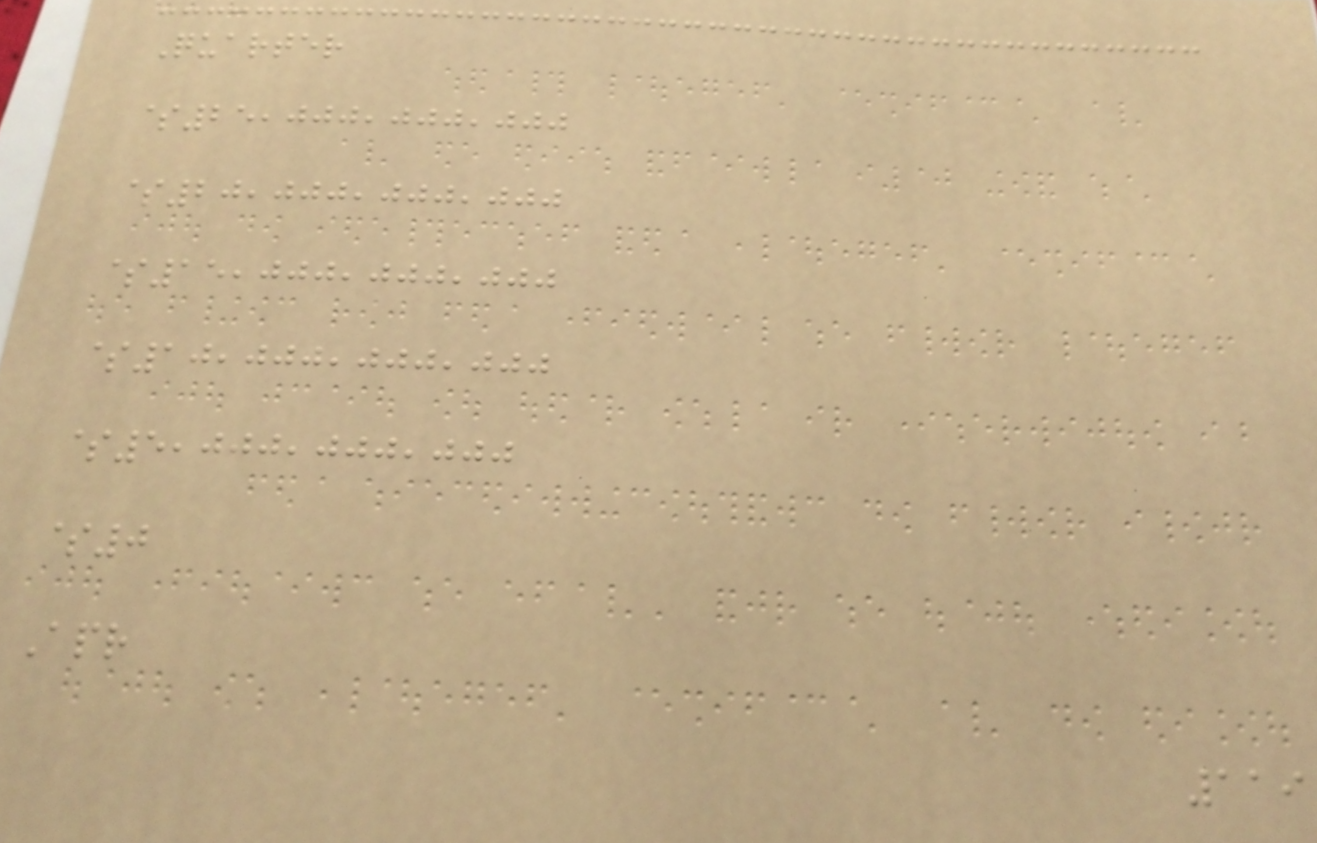Quarter
$25,000,000,000
$20,000,000,000
$15,000,000,000
$10,000,000,000
$5,000,000,000
$0
Apr
119
